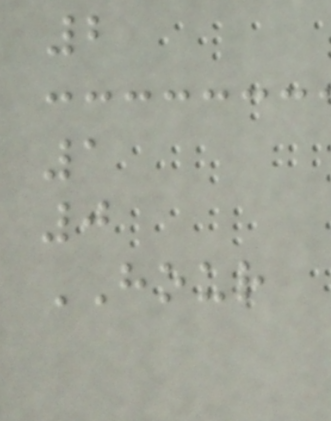2
1
0
HOUR
